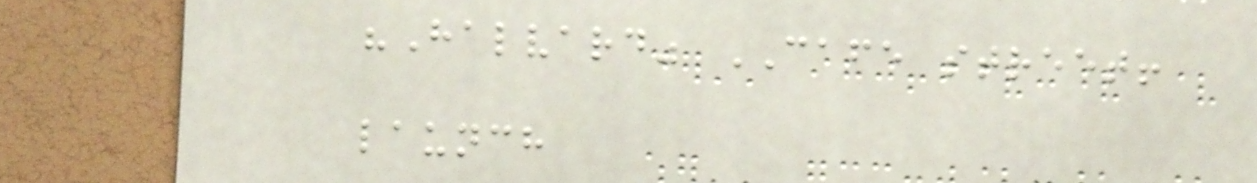"Halvard" CAFE street!
launch
